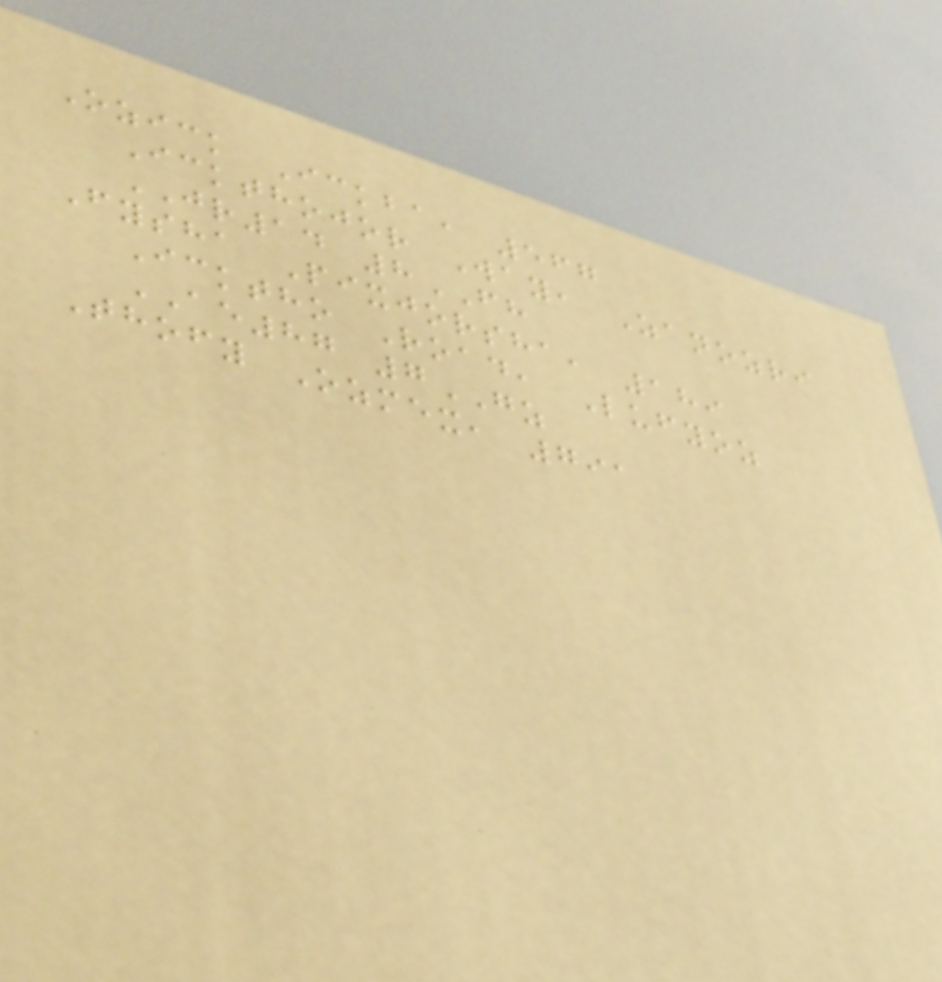Ozick Ickba, 567
Ickthojor Way, Zanozri
JR14 8FH
Fysha Pixjorsha, 189
Icktho Road, Lufyoz
AE87 7GZ
Thofy Ozmex, 791
